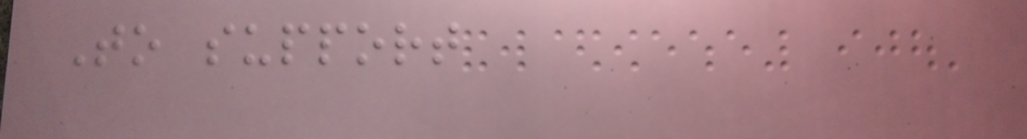To support
